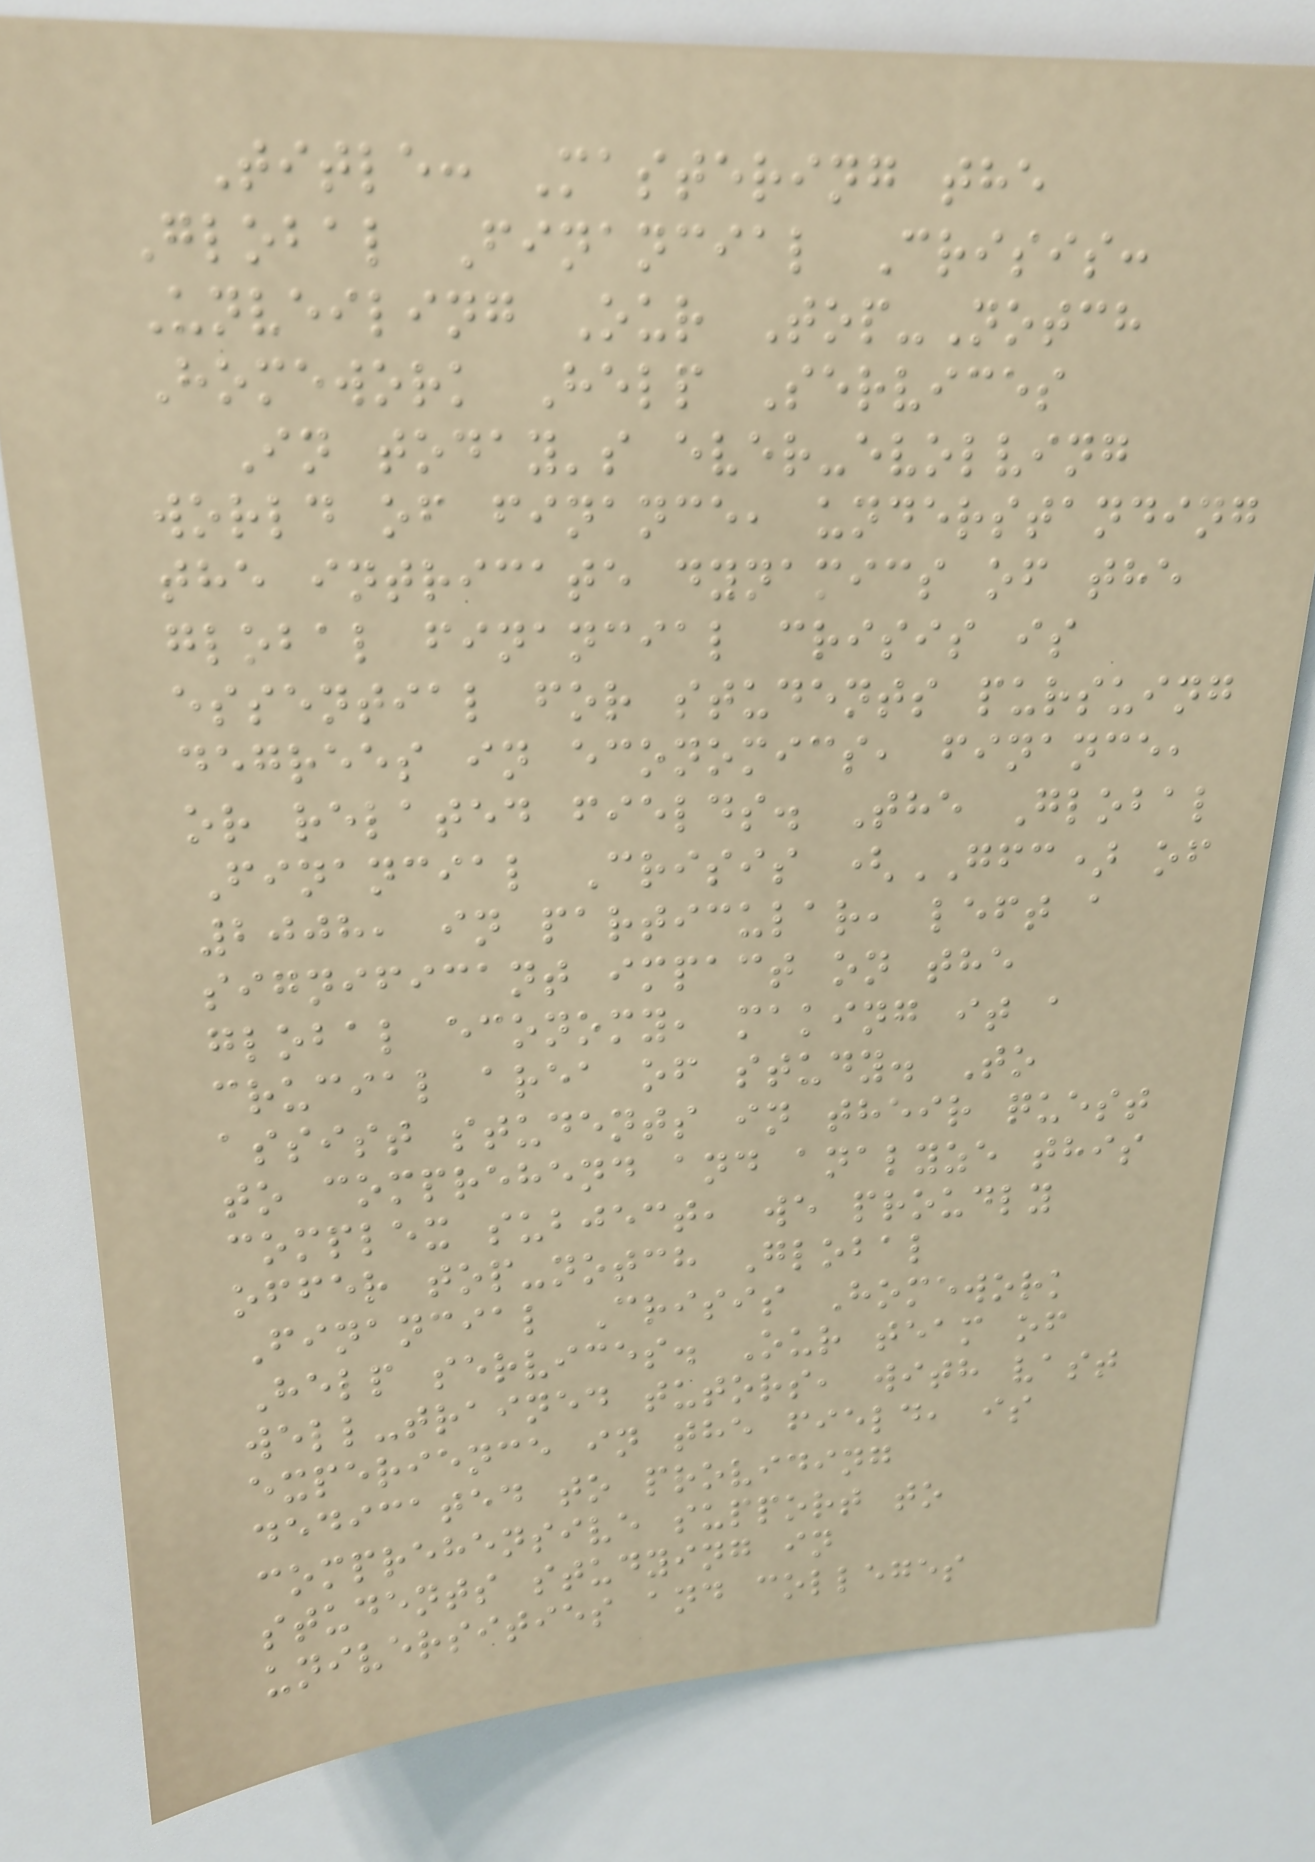Title: Mastering the
Global Financial Crisis:
Unveiling Our Top-Notch
Homework Help Services
In today's ever-evolving
world of finance, understanding
the intricate dynamics of the
global financial crisis is
essential for students pursuing
degrees in economics, finance,
or related fields. The Global
Financial Crisis (GFC) of
2008, in particular, left a
significant impact on the
global economy, making it a
crucial area of study. To
assist students in their quest
to comprehend and analyze this
complex subject, we proudly
offer top-notch Global
Financial Crisis Homework
Help services. Our team of
well-trained tutors, with vast
experience in the field, is
dedicated to providing
comprehensive support to
students studying in
universities and colleges
